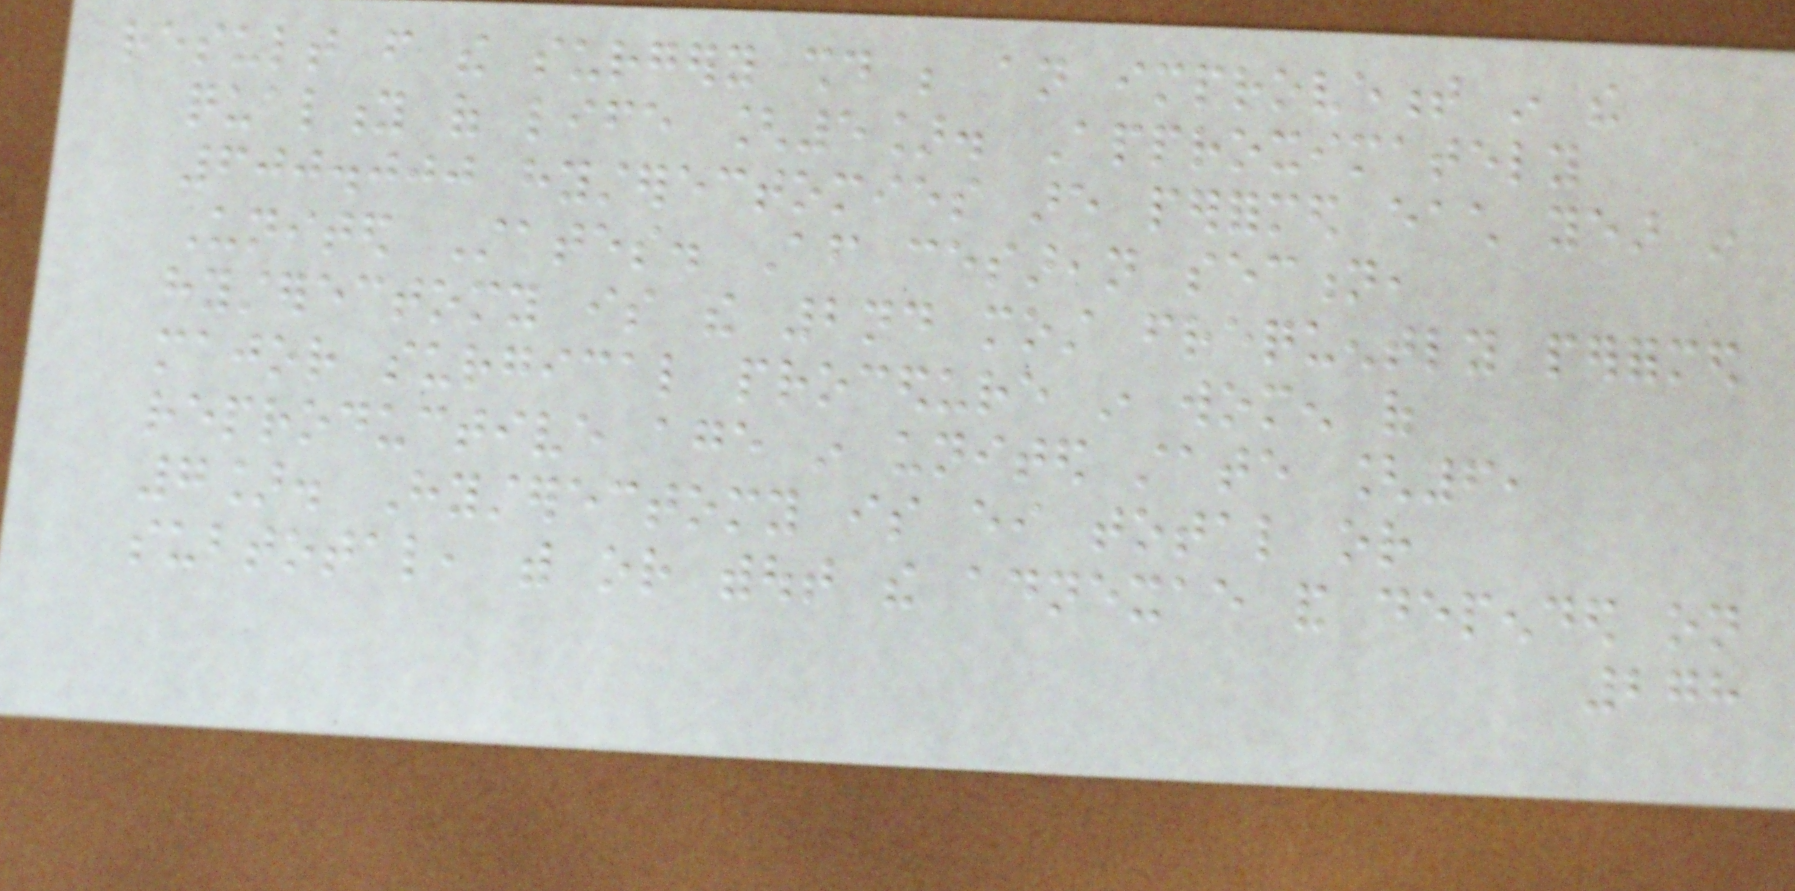result from the surgery should be an improvement in the
quality of life [5]. Approximately
600.000 hysterectomies are performed each year in
United States. After cesarean section,
hysterectomy is the 2nd most frequently performed
major surgical procedure in women of
reproductive age in united state [6,
7]. Hysterectomy is either total or
subtotal, with or without the adnexae and depended on
278
